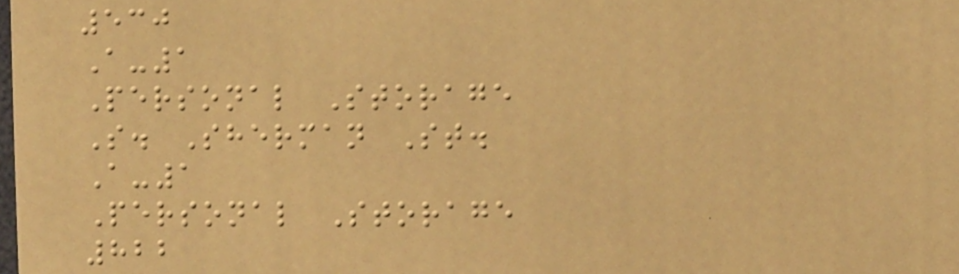530
A-1
Personal Storage
S. Sherman St.
A-1
Personal Storage
822
